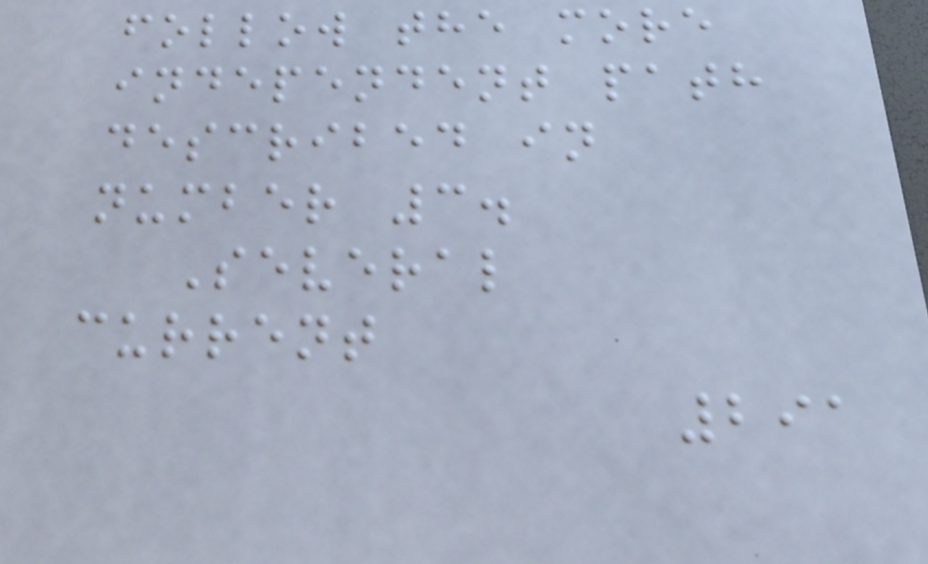follow the more
independent path
described in
number 3.
Several
current
291
